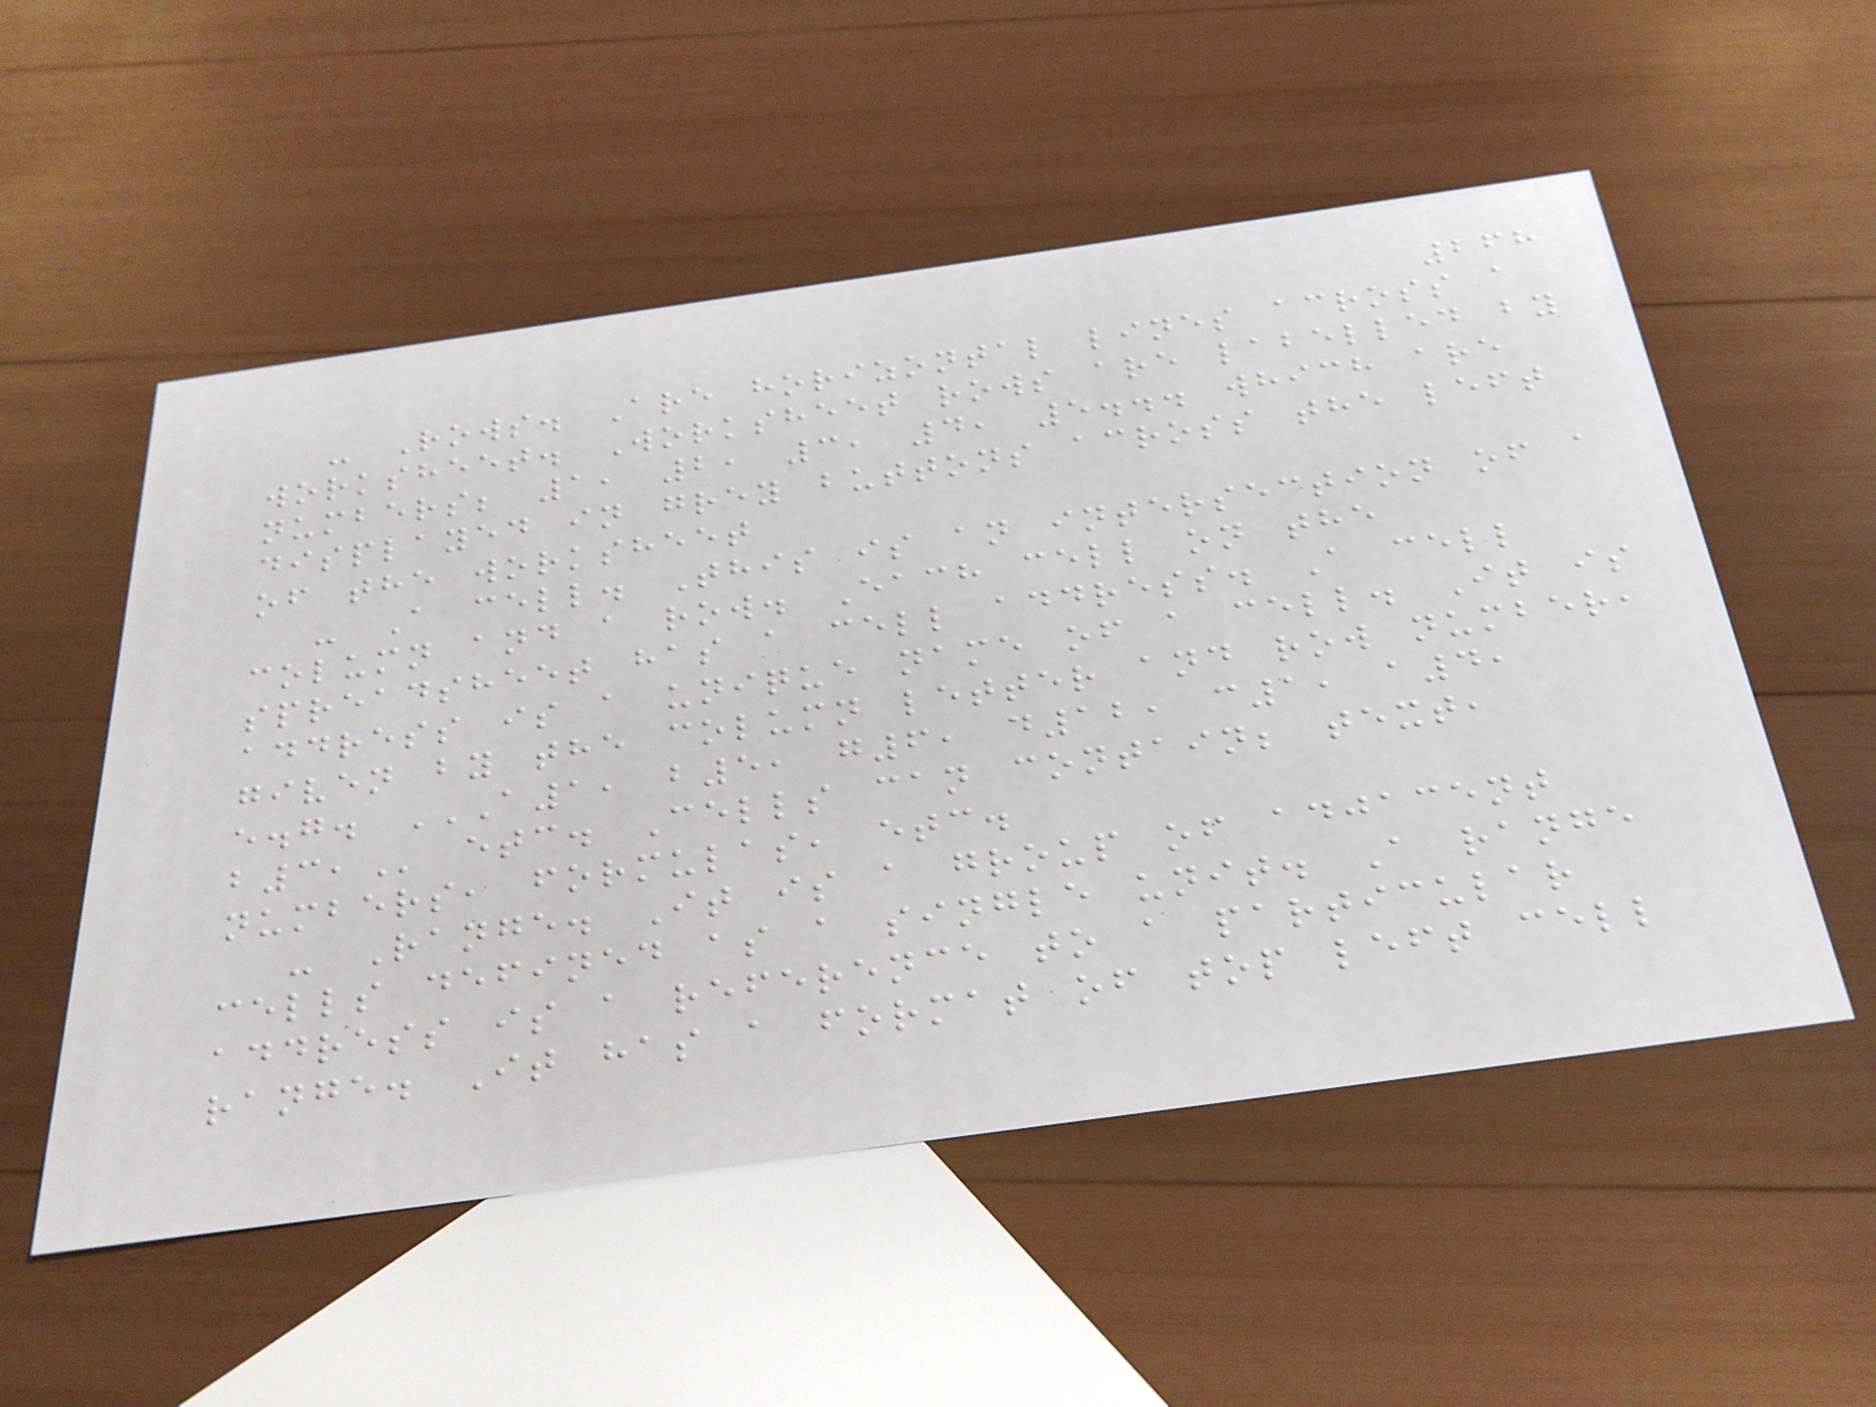268
- Rows. Are horizontal lines across a
worksheet. Worksheet rows are labelled by
numbers; 1, 2, 3, 4, 5... which are
displayed in grey buttons across the left
of the worksheet
- A cell. This is an intersection of a
column and a row. Each cell on the
spreadsheet has a cell address. A cell
address is a unique name of a cell. It is
given by the column letter and row number,
e.g. A1, B5, G6, D12, C1, A4,
B3, etc. Cells can contain; text,
numbers, formulas, etc.
- Range. It is a group of adjacent
cells defined as a single unit. A range
address is a reference to a particular
range. It has a format of top left cell
